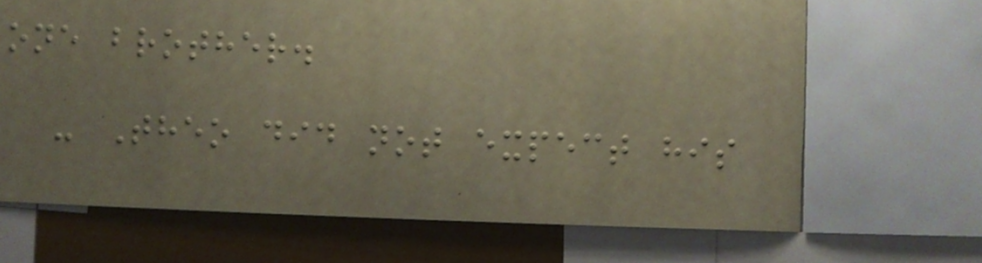one brother.
- Theo did not expect his
